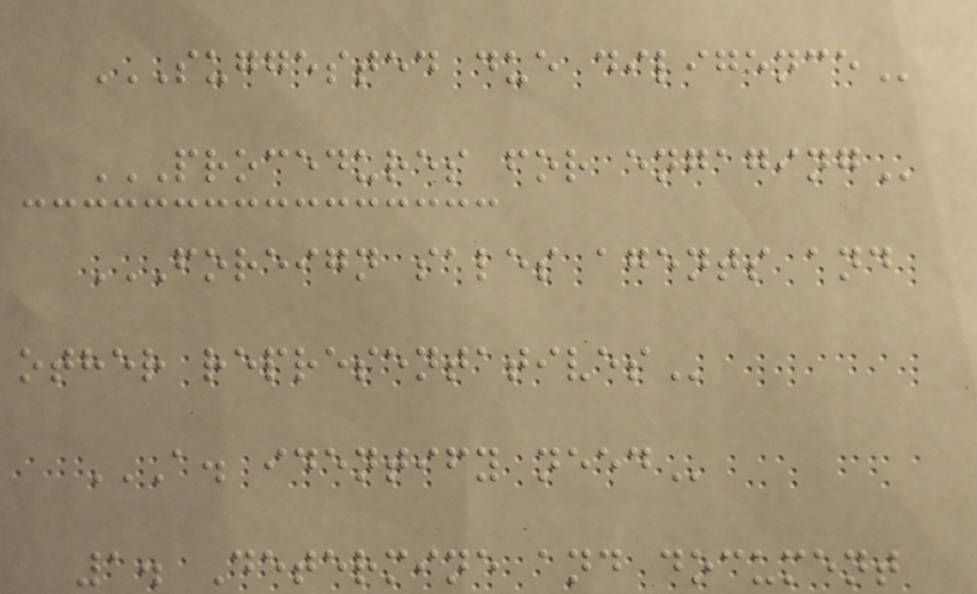SUGGESTED DUE DILIGENCE
PROCEDURES FOR ENGAGING
FOREIGN SALES AGENTS AND
OTHER REPRESENTATIVES
A. IDENTIFY NEED
1. Determine and document
